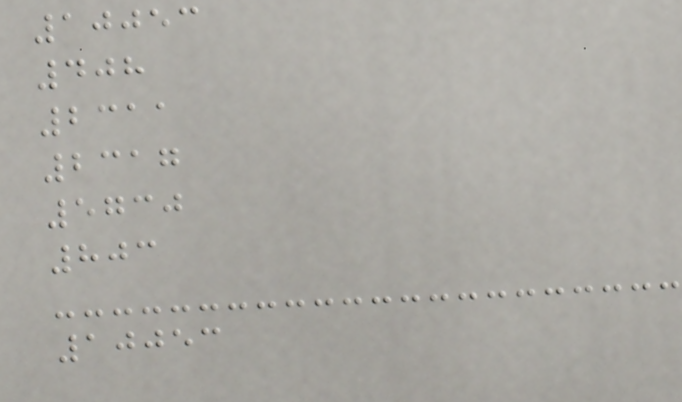10053
408
2311
2317
5730
803
10053
